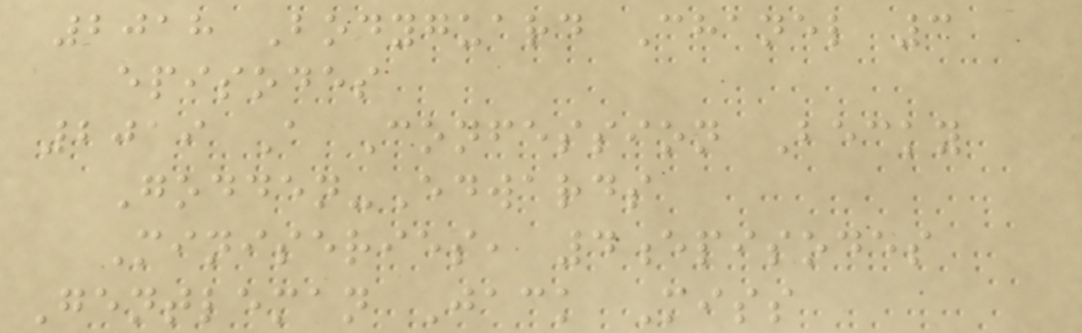2018 Bodyguard Chanel 3
episodes
2019 A Confession Becky
Godden-Edwards
Miniseries, 4episodes
Gentleman Jack Miss
